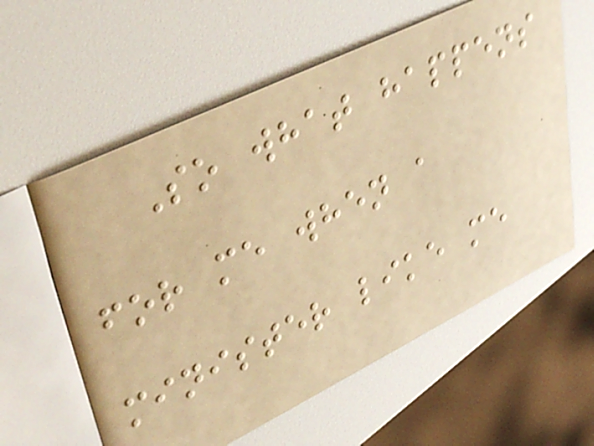So what happens
for me when a
minister like me
